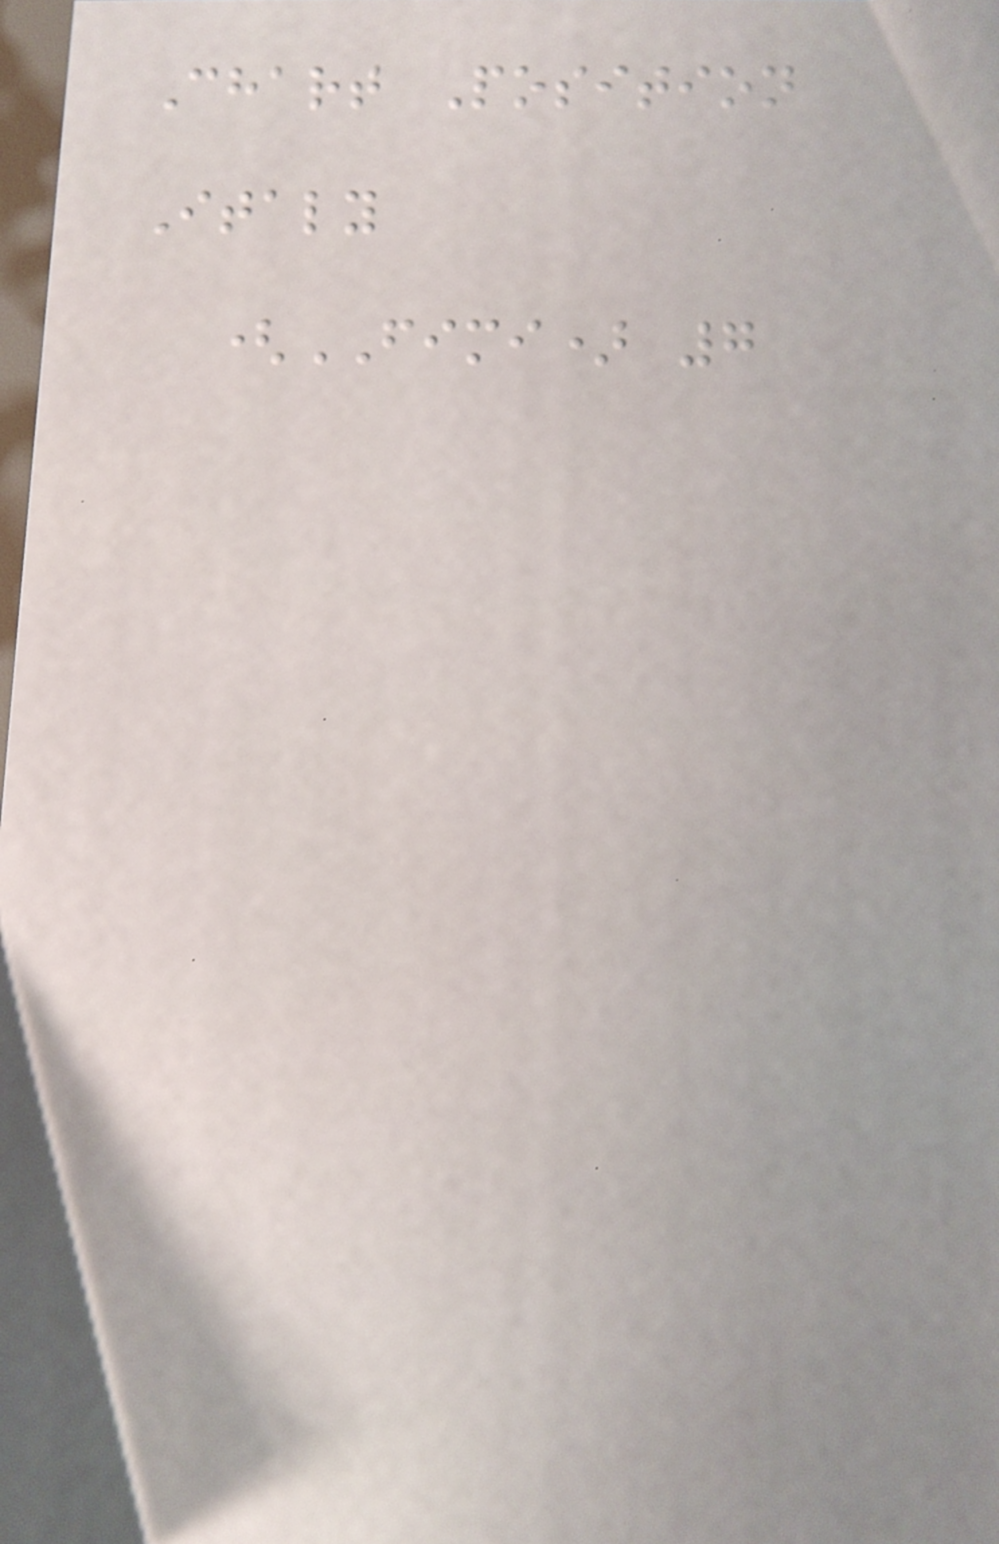Chart Position
Italy
(FIMI) 7
